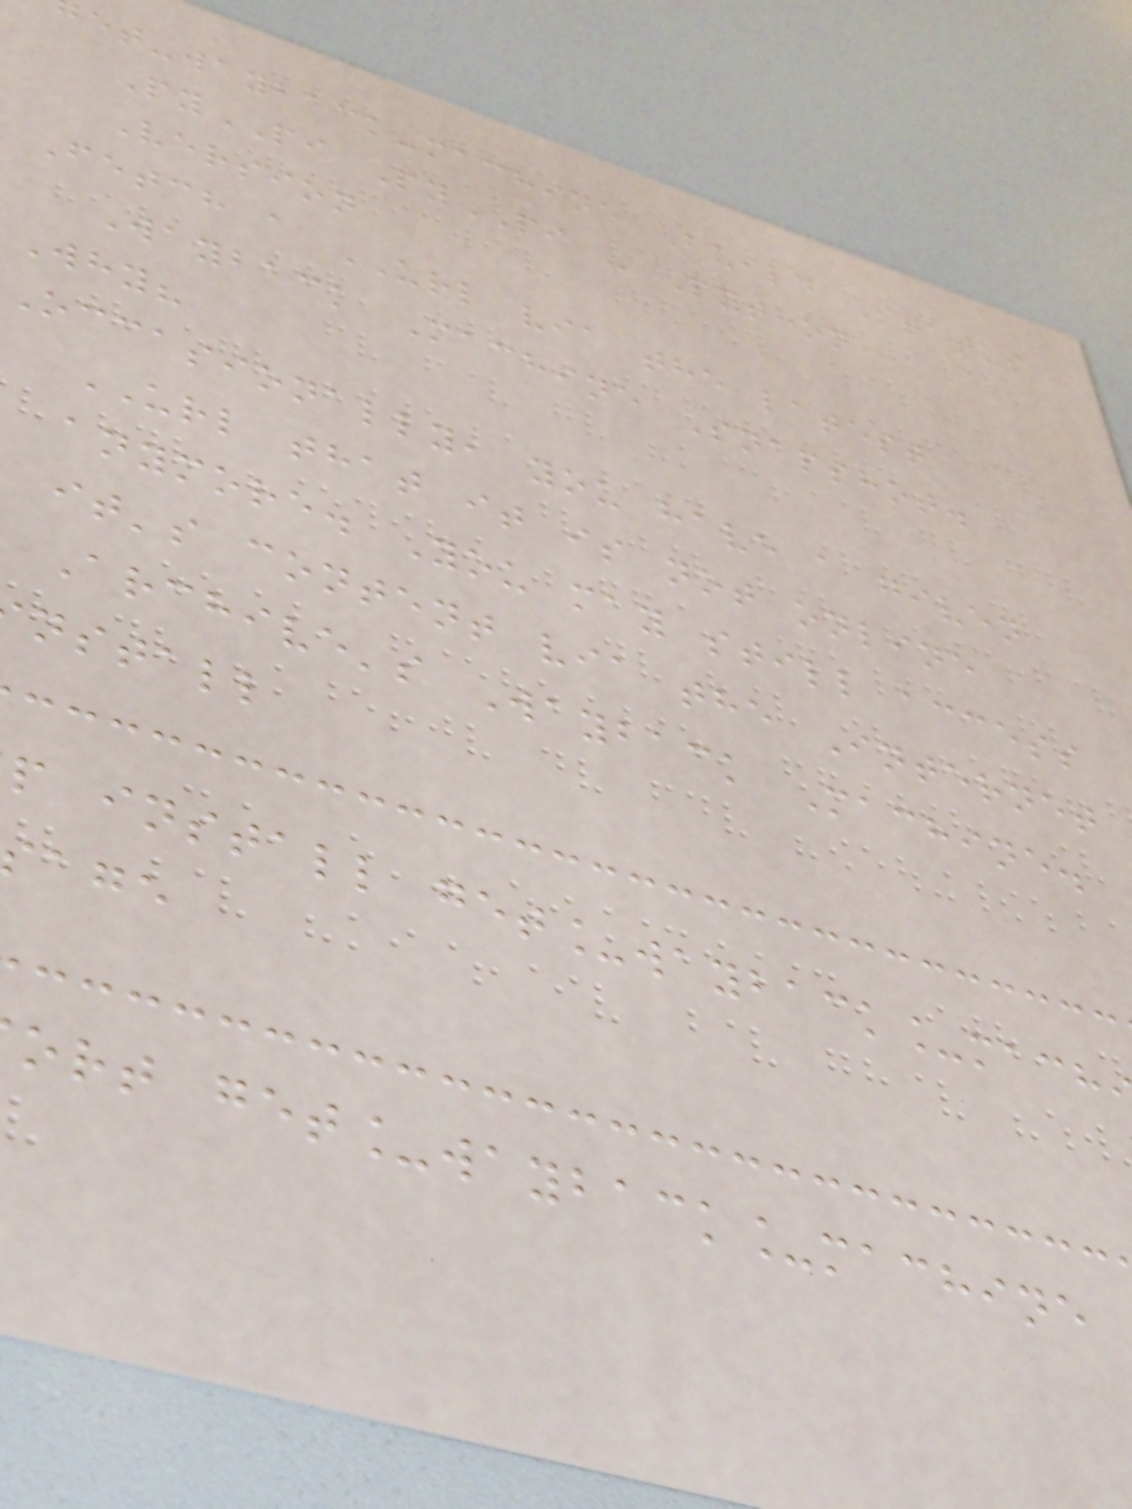et-wayback-machine Build Status
PyPI PyPI - Python
Version
Fetch a URL via the latest
Wayback Machine Snapshot.
Why?
Occasionally, you have a given
URL that it is not online
anymore. You may still access
it's content via the Internet
Archive's Wayback Machine.
nstall
p install get_wayback_mach
ort get_wayback_machine
